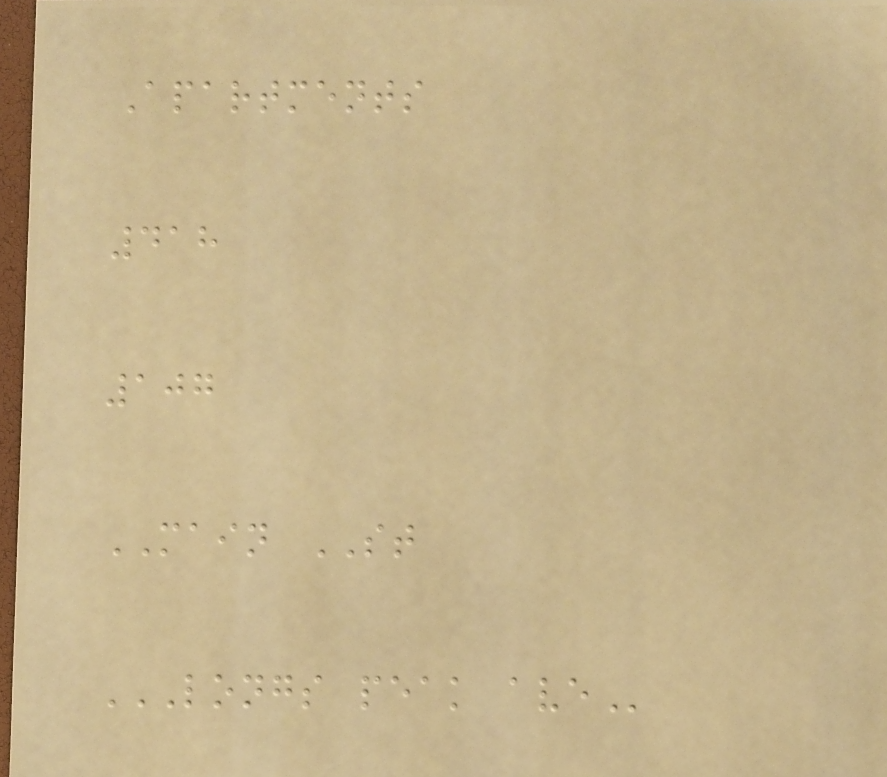Apartments
418
107
MAIN ST
LONGS PEAK AVE
